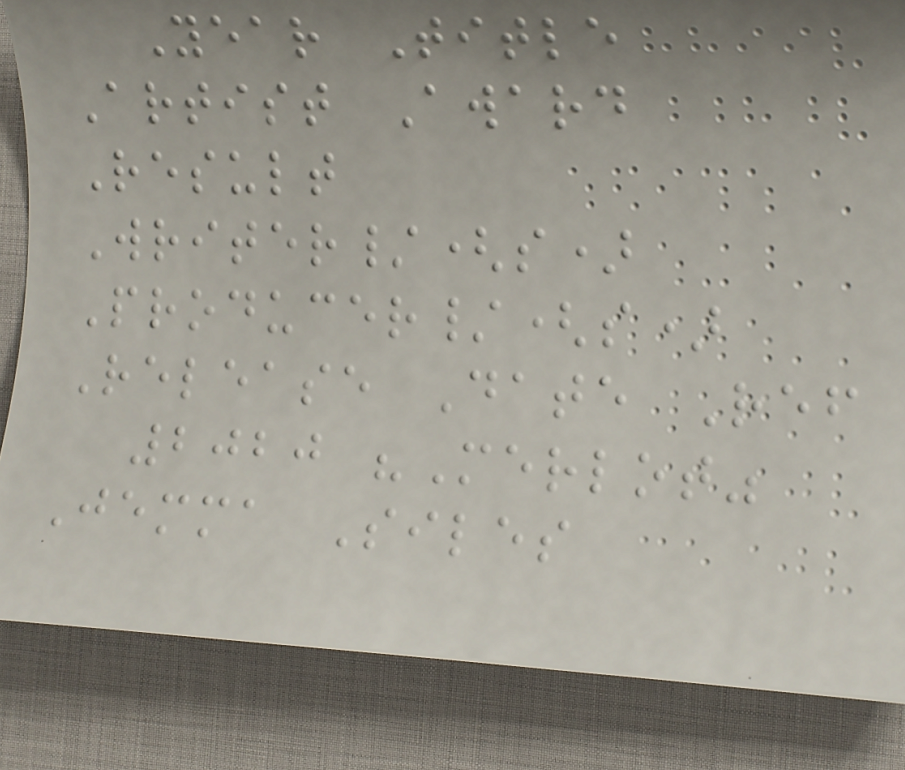Year Title
Artist Award
Result
Writer/(s)
Producer/(s)
Release Date Ref
2020 "Merlot"
Jemma Siles
